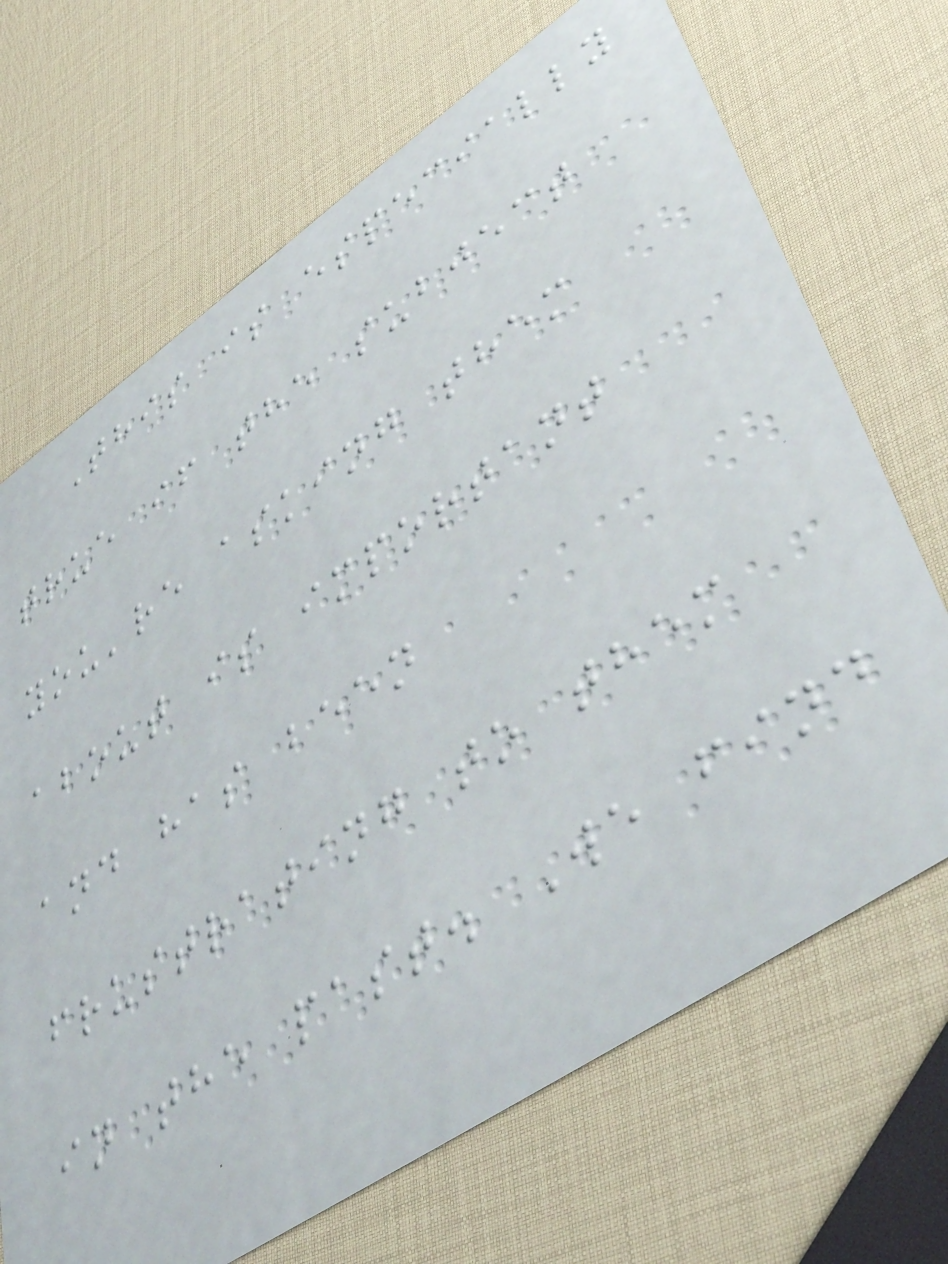This is especially
true if the subject
you're asking them
about is important
and has been
frustrating to them
in the past. We find
